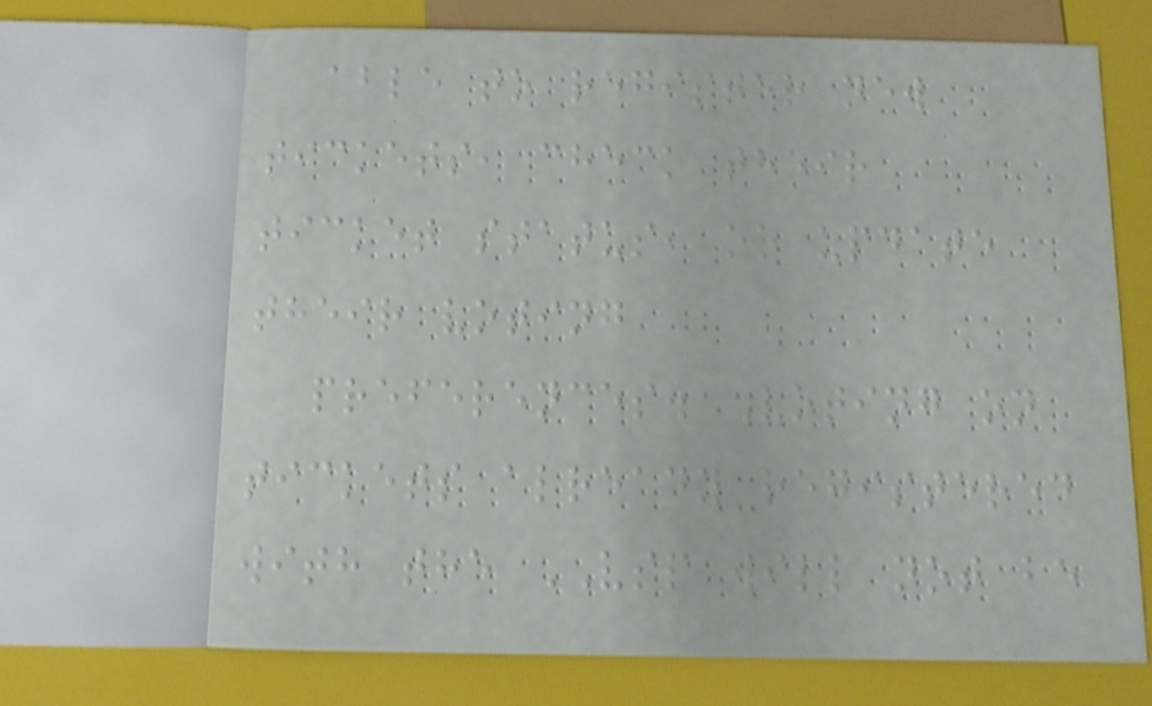able to register new
tickets, check their
ticket status, or update
their voting
preferences. Voting on
tickets already registered
with the VSP will not be
